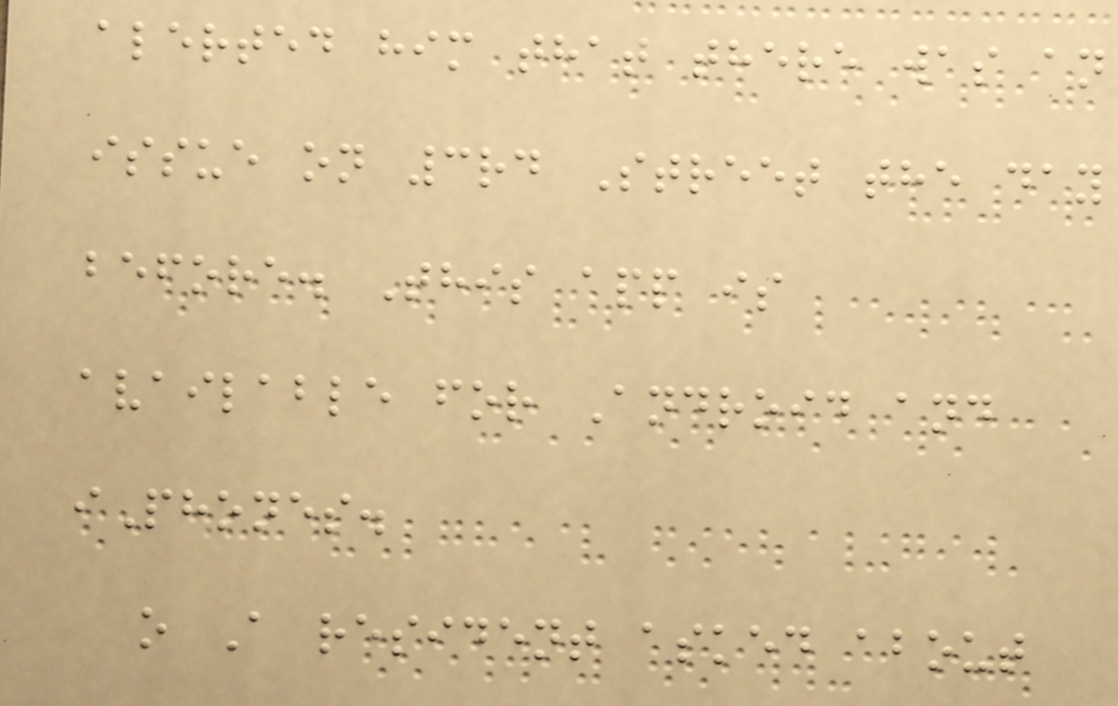alerted him that there was an
issue on 3rd Street the day
before. This app is
available for Android and
iPhones.
o A resident asked about
